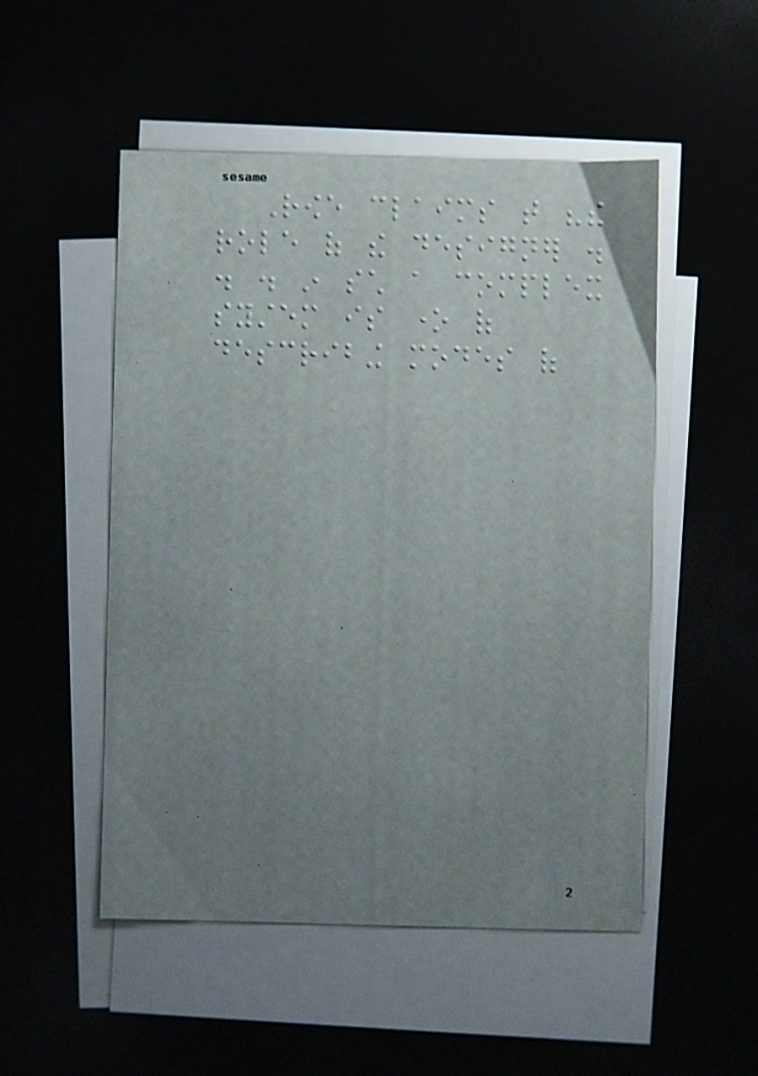Rowe claims that "the
role of the designer .
. . in such a complex
system is one of
describing modes of
